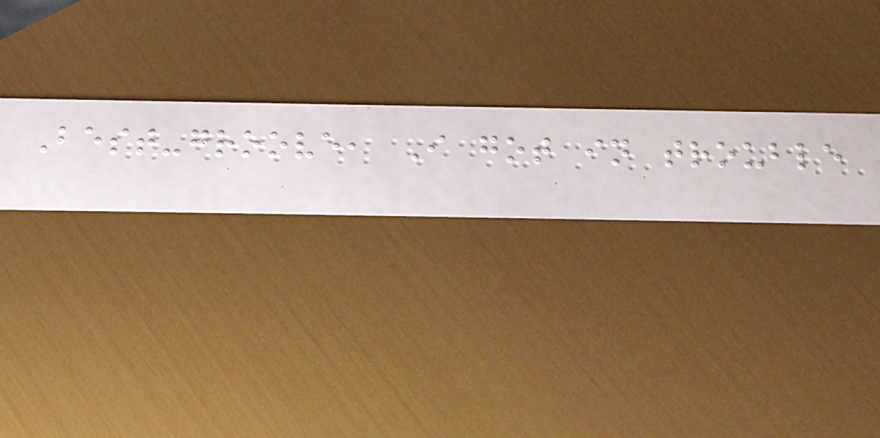Best-groove, I got in trouble
